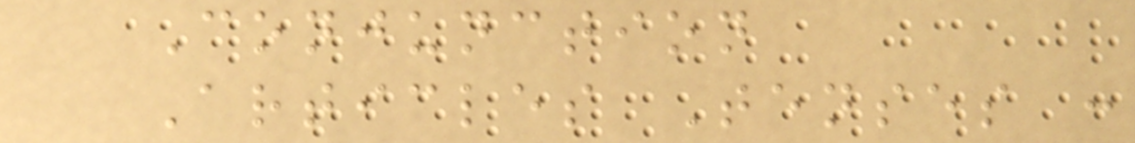Conjunction
Articles Tenses :
